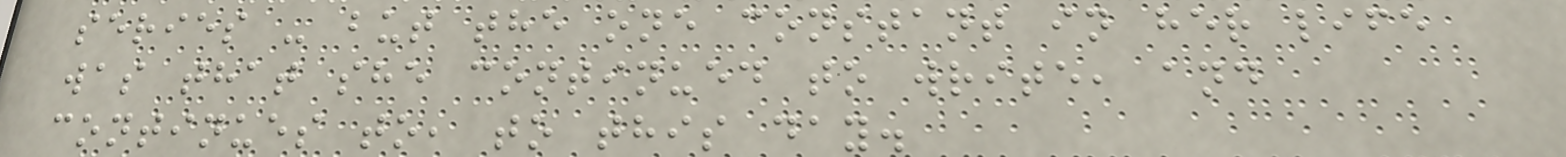series - but the one constant in her life
was that she continued to write, and
continues to, to this day.
